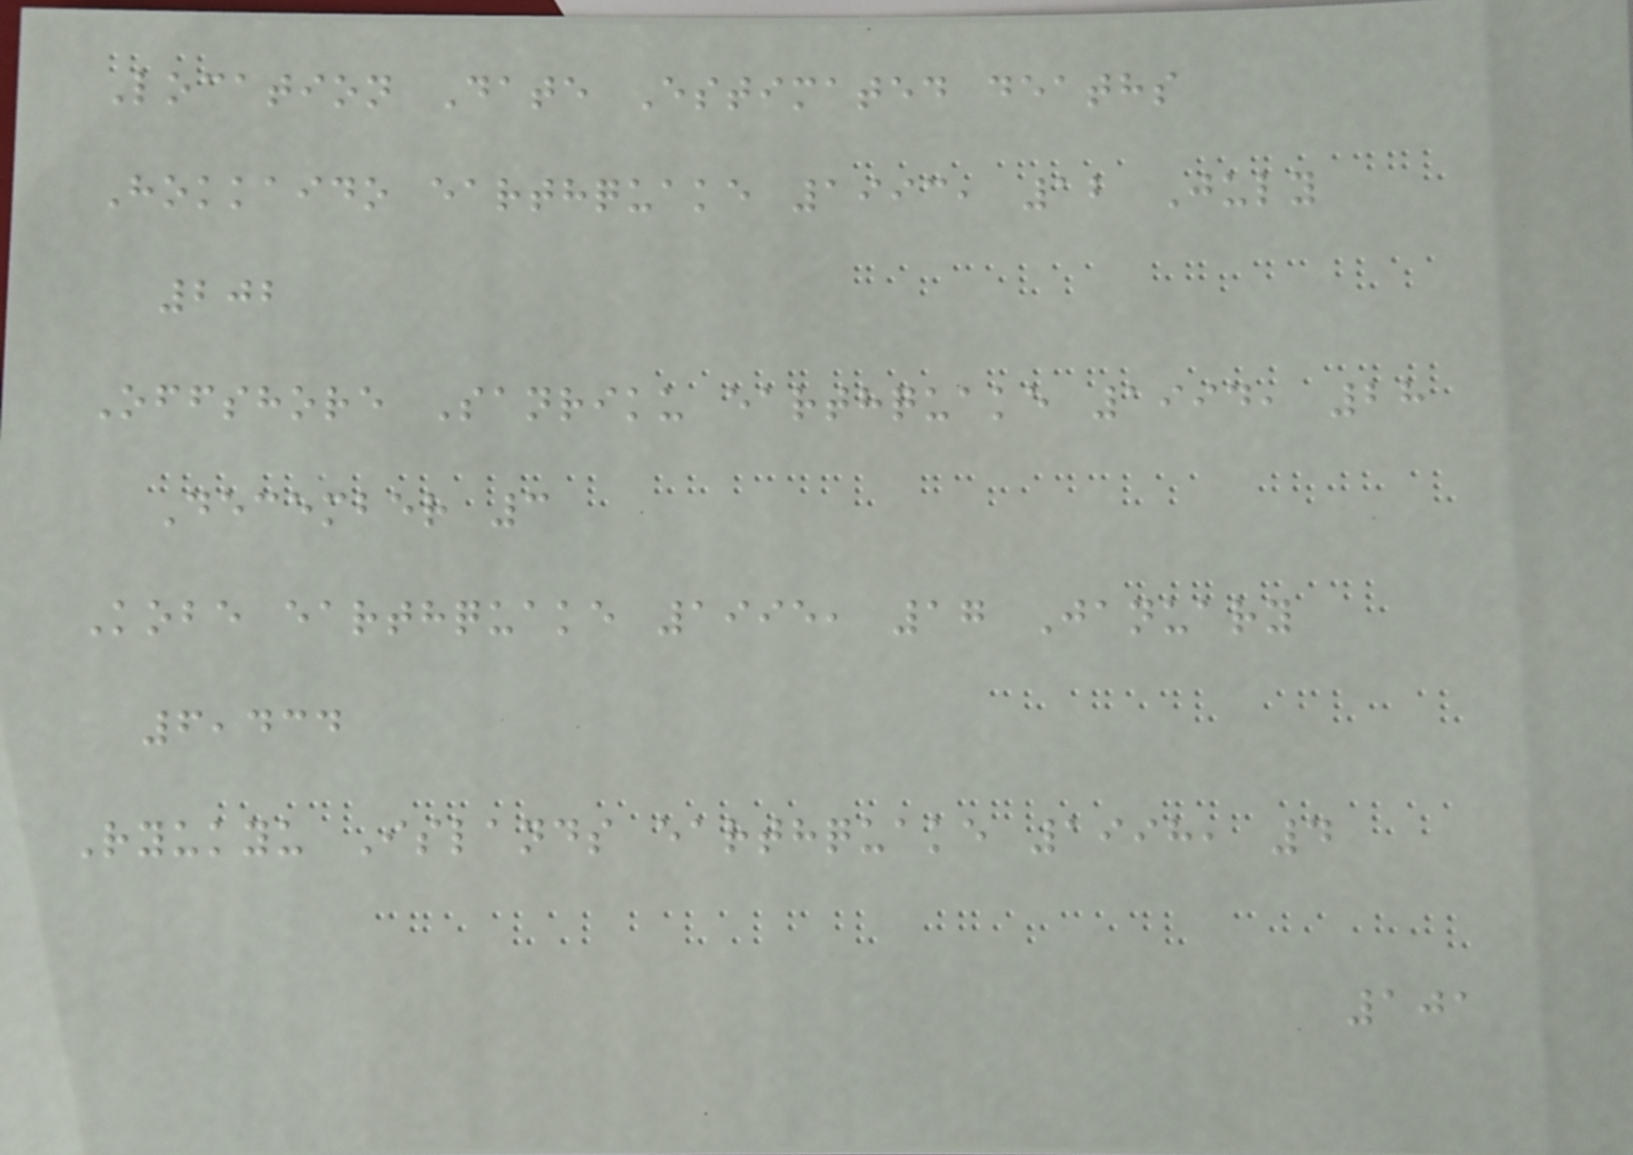Location Date Estimated deaths
Hokkaido earthquake 1993, 12 July
202
Offshore Sanriku earthquake 1994, 28
December 3
Kobe earthquake 1995, 17 January
6,434
Ryukyu Islands earthquake 1998, 4
101
